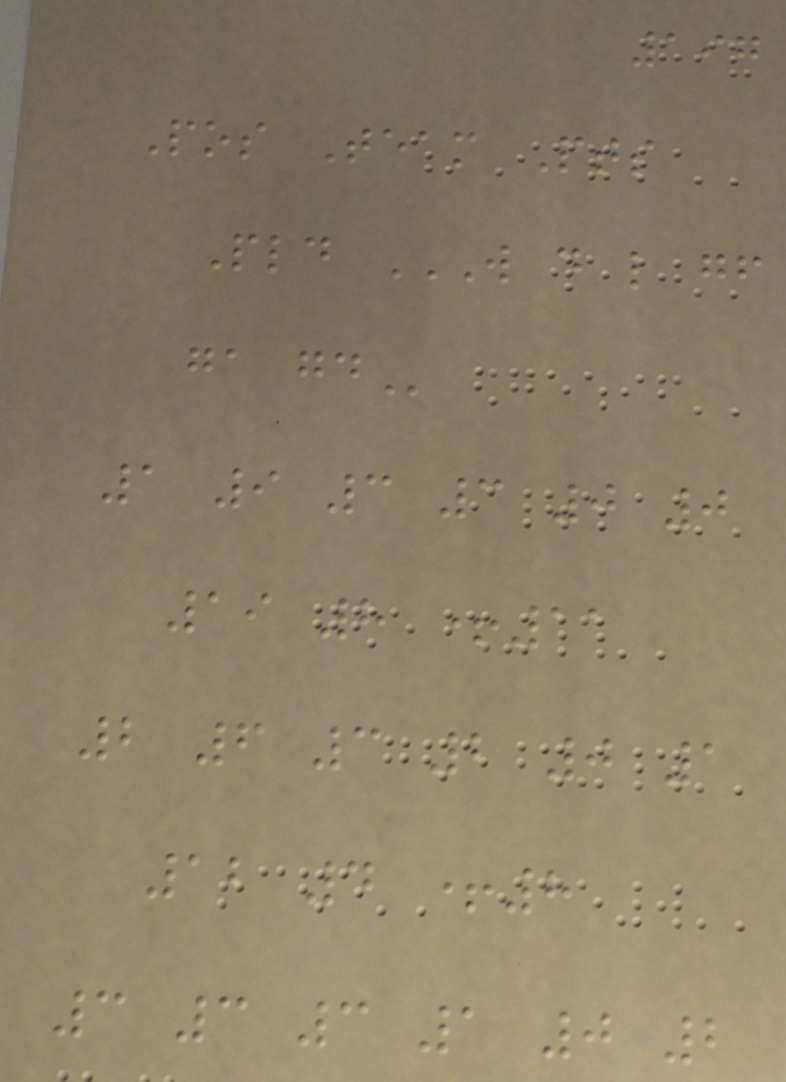197
Pos Team Pts
Pld W D L GF
GA GD
1 9 3 3 0 0
19 8 +11
2 6 3 2 0 1
12 4 +8
3 3 3 1 0 2
